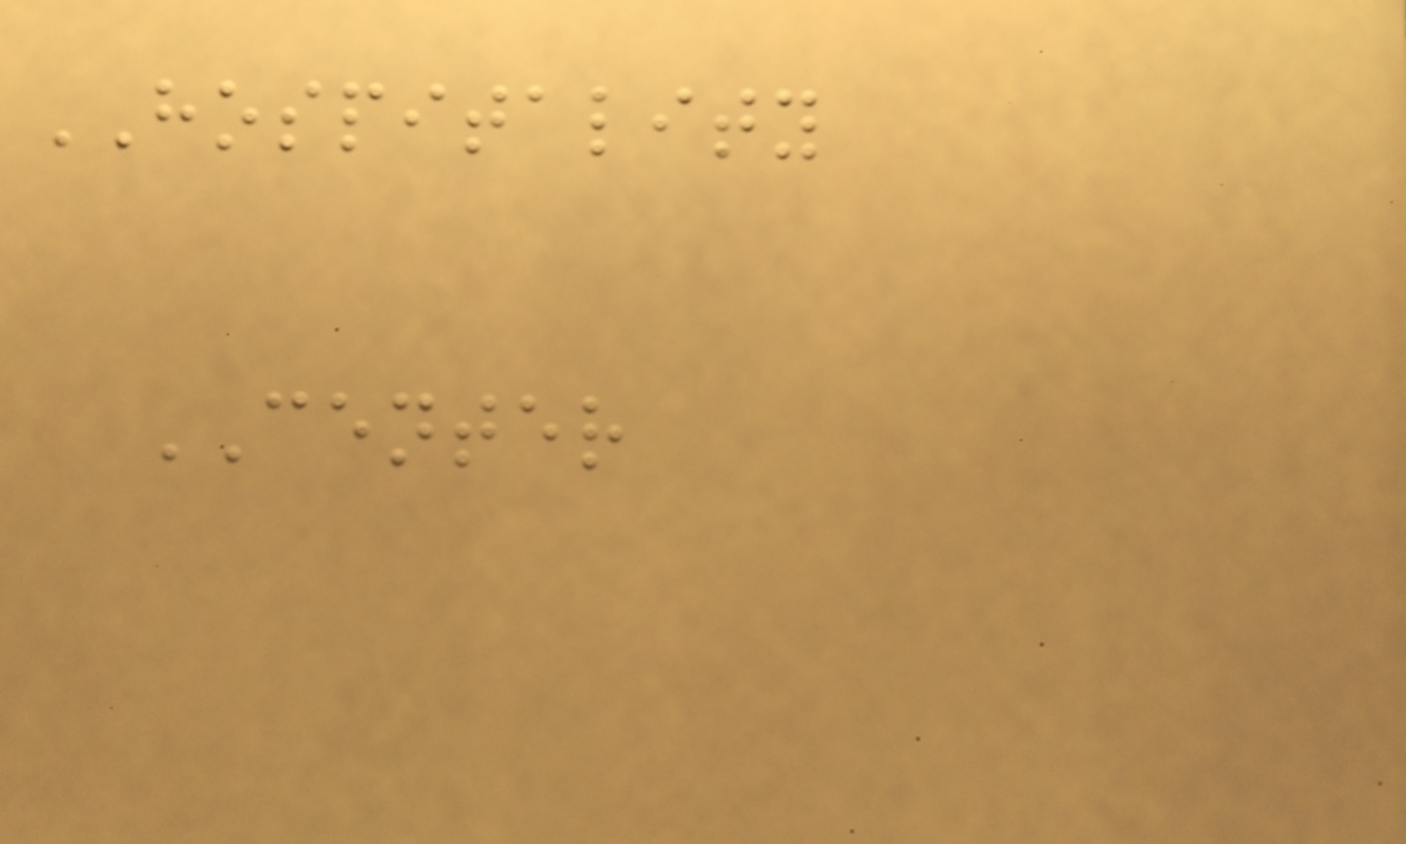HOSPITALITY
CENTER
